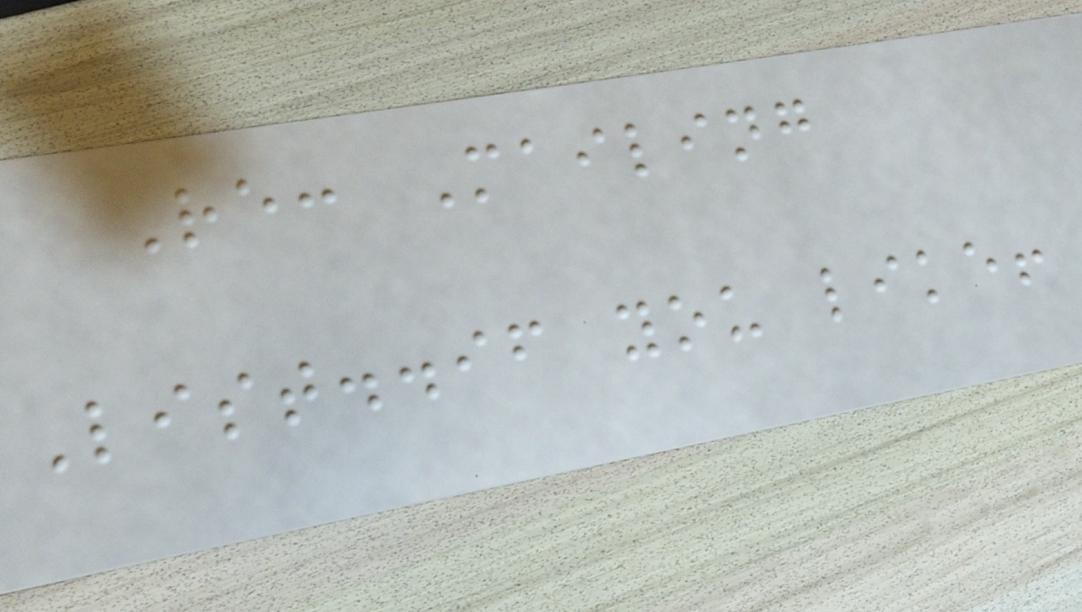Re: Mailing
List..if you like!
